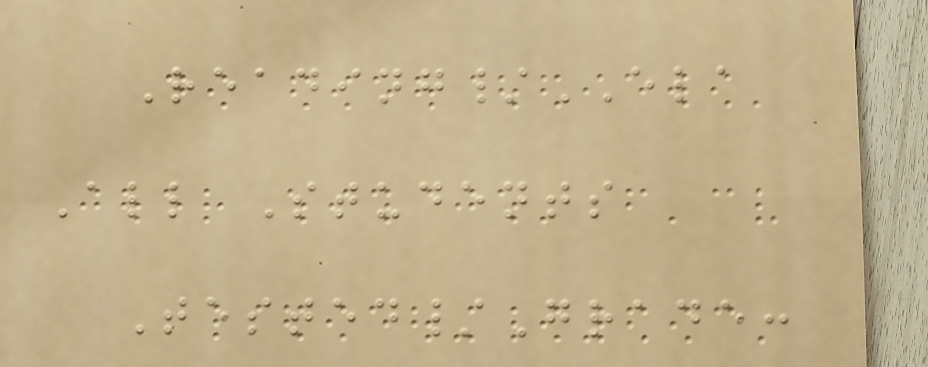Reading/ELA
All Students
Tested/Grade:
